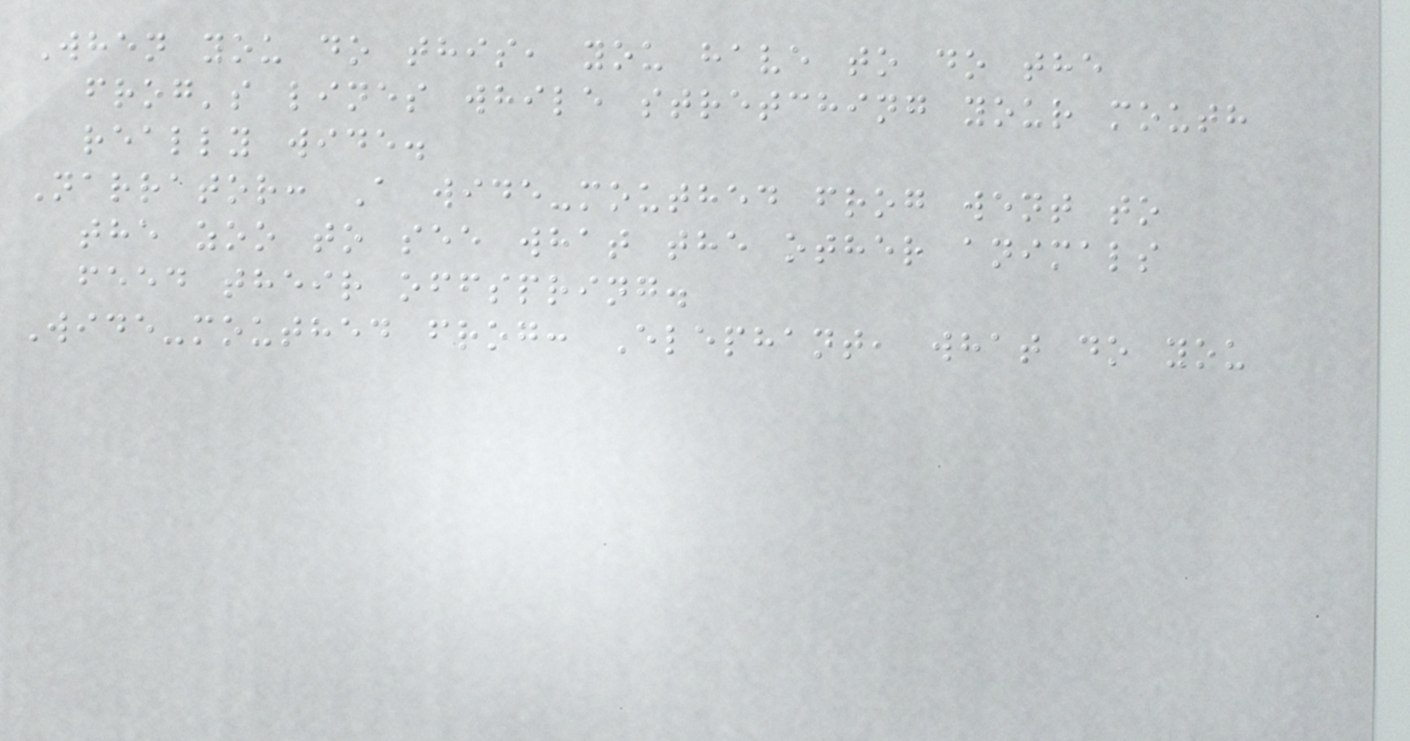When you do this, you have to do the
frog's lines while stretching your mouth
really wide.
Narrator: A wide-mouthed frog went to
the zoo to see what the other animals
feed their offspring.
Wide-mouthed frog: Elephant, what do you
